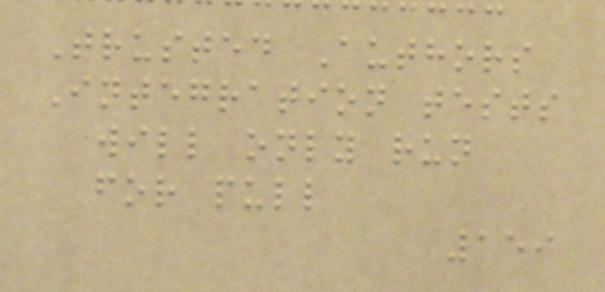Trusted Authors
Integration tests
will only run
for pull
159
